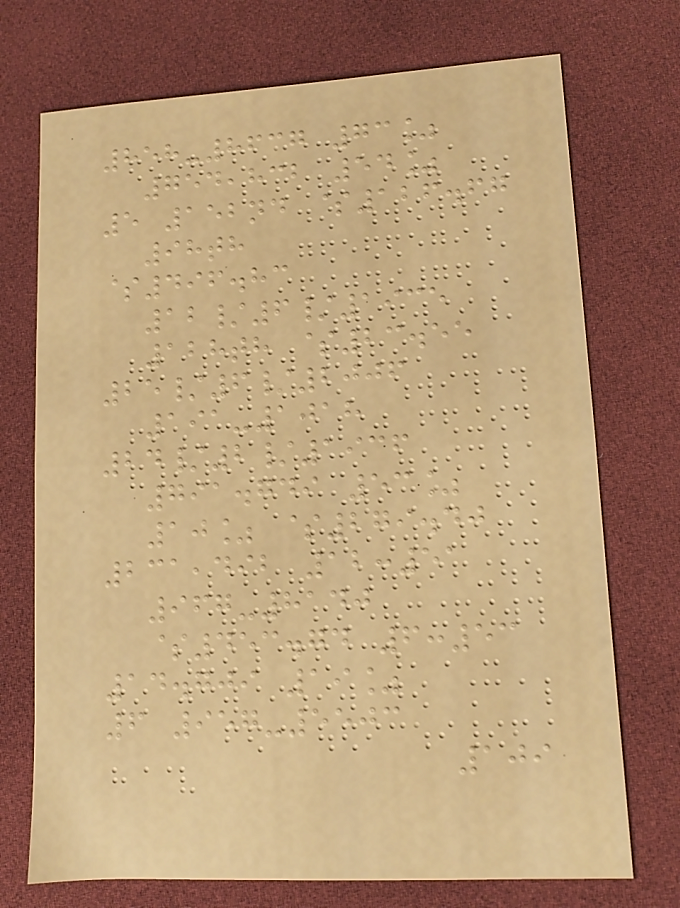858-8637 73%
754,832 54%
5 152nd $126.67
98th
$496.83
12/6/1935
128th $23.55
25/6/2006
191-1018
24/2/1936
791.749 53%
10% $279.40
231,492 12:51
967-8140
$453.74 6:53
14.709 19%
6 957-5503
109
